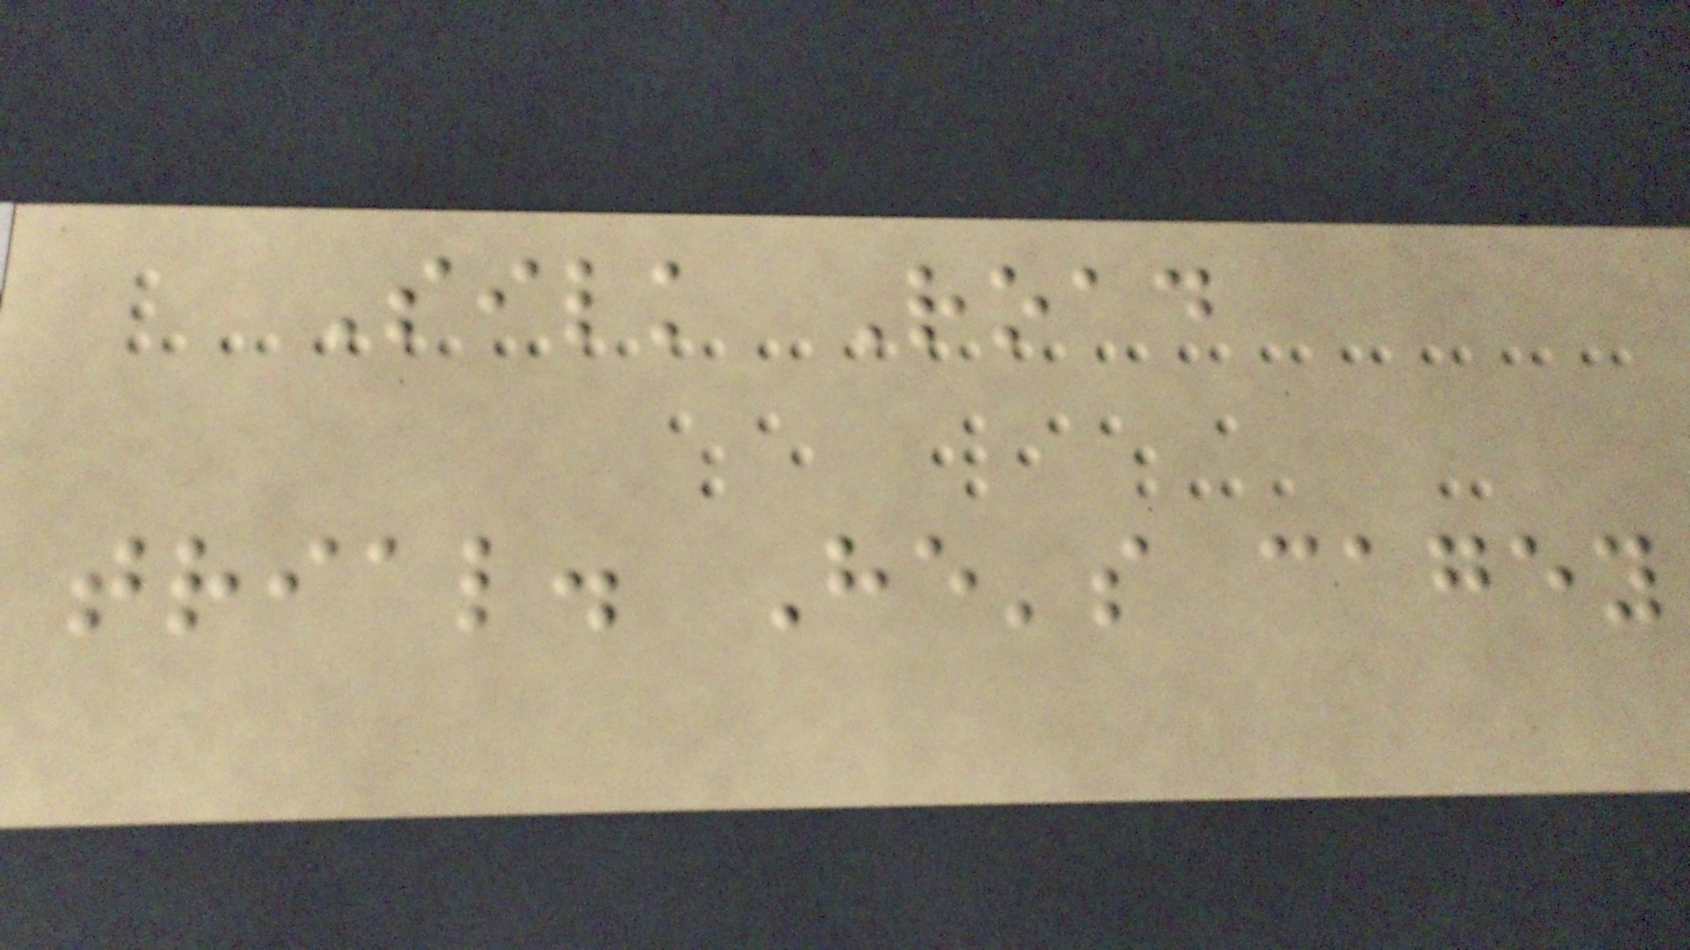Silk Road
trial. He's cagey
